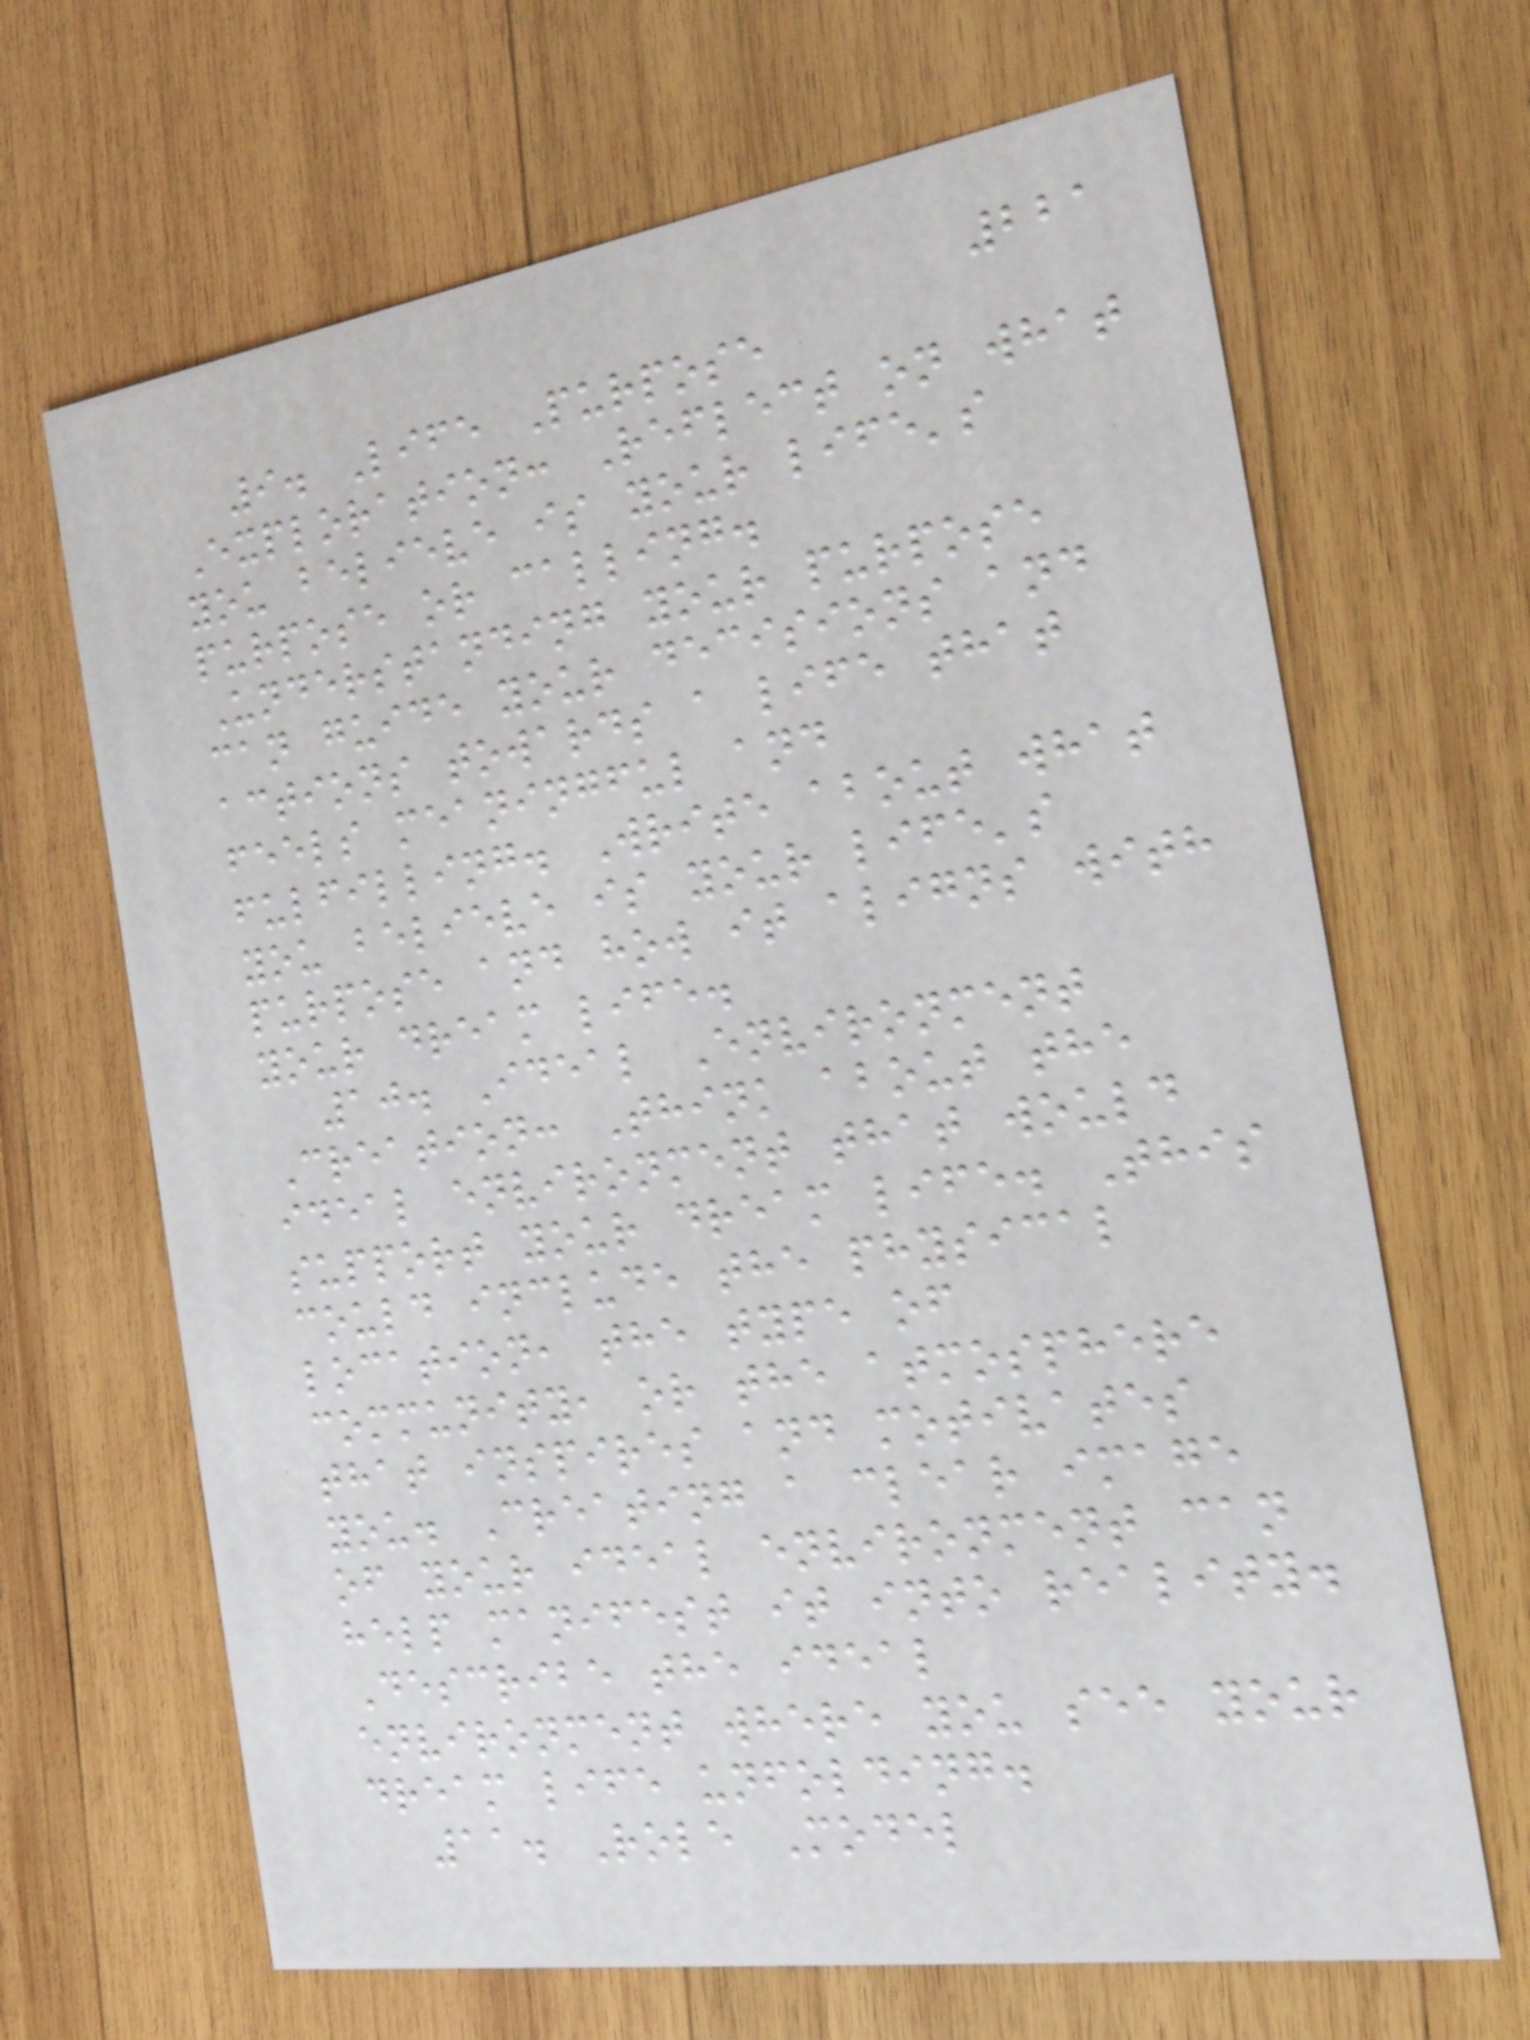221
9. Life Purpose
Exploration: Reflect on what
you believe is your life's
purpose or calling.
Understanding your purpose
can guide your decisions and
actions towards a life that
feels meaningful and
fulfilling. Write about what
you believe is your life's
purpose and how it aligns with
your dream life.
10. Ideal Environment
Creation: Think about the
ideal environment that would
support your dream life. This
could include the physical
location, the type of
community, or the atmosphere
that inspires and motivates
you. Creating a clear image
of your ideal environment can
help manifest it into reality.
Describe the ideal
environment where you see your
dream life unfolding.
11. Role Model
